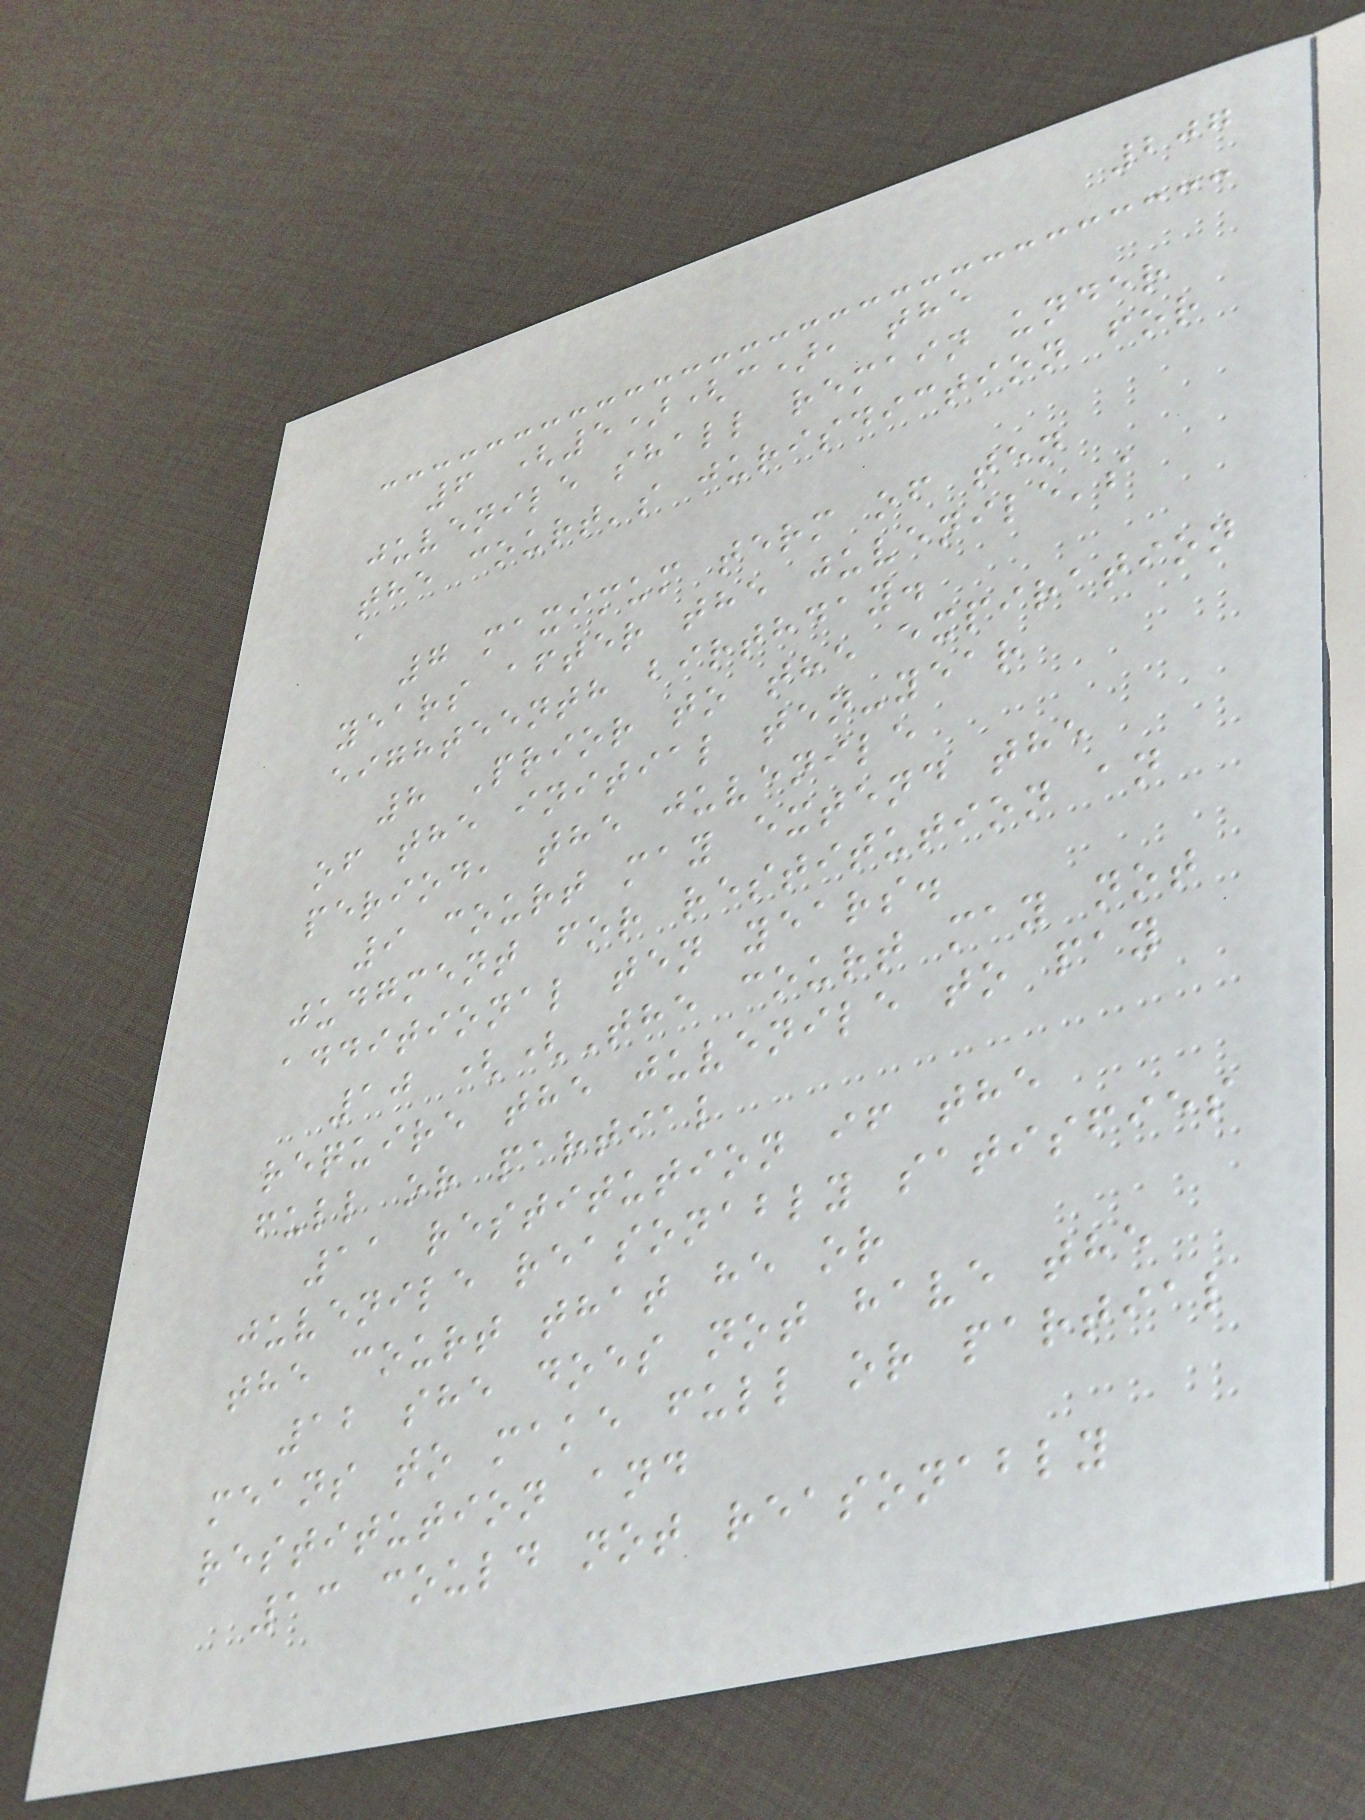207
6 (5)(c), the
juvenile shall remain under
the court's jurisdiction for
a
7 maximum term of ten
years after the juvenile's
eighteenth birthday.
8 Prior to the expiration
of the initial ten-year
period, the juvenile
9 court may extend the
judgment for restitution an
additional ten years.
10 ((The court may not
require the juvenile to pay
full or partial
11 restitution if the
juvenile reasonably satisfies
the court that he or
12 she does not have the
means to make full or partial
restitution and
13 could not reasonably
